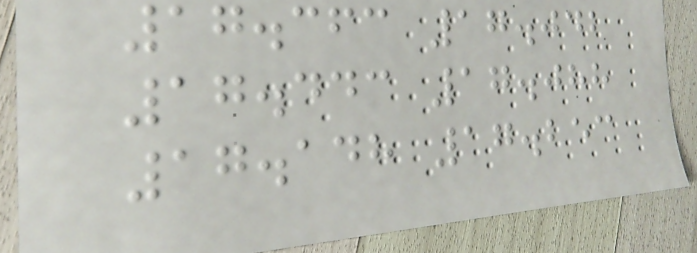17.363 17.042
17.443 17.088
17.148 17.253
